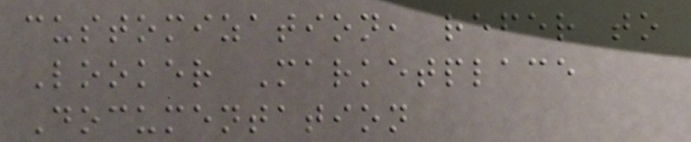customization, refer to
Looker Marketplace
Documentation
